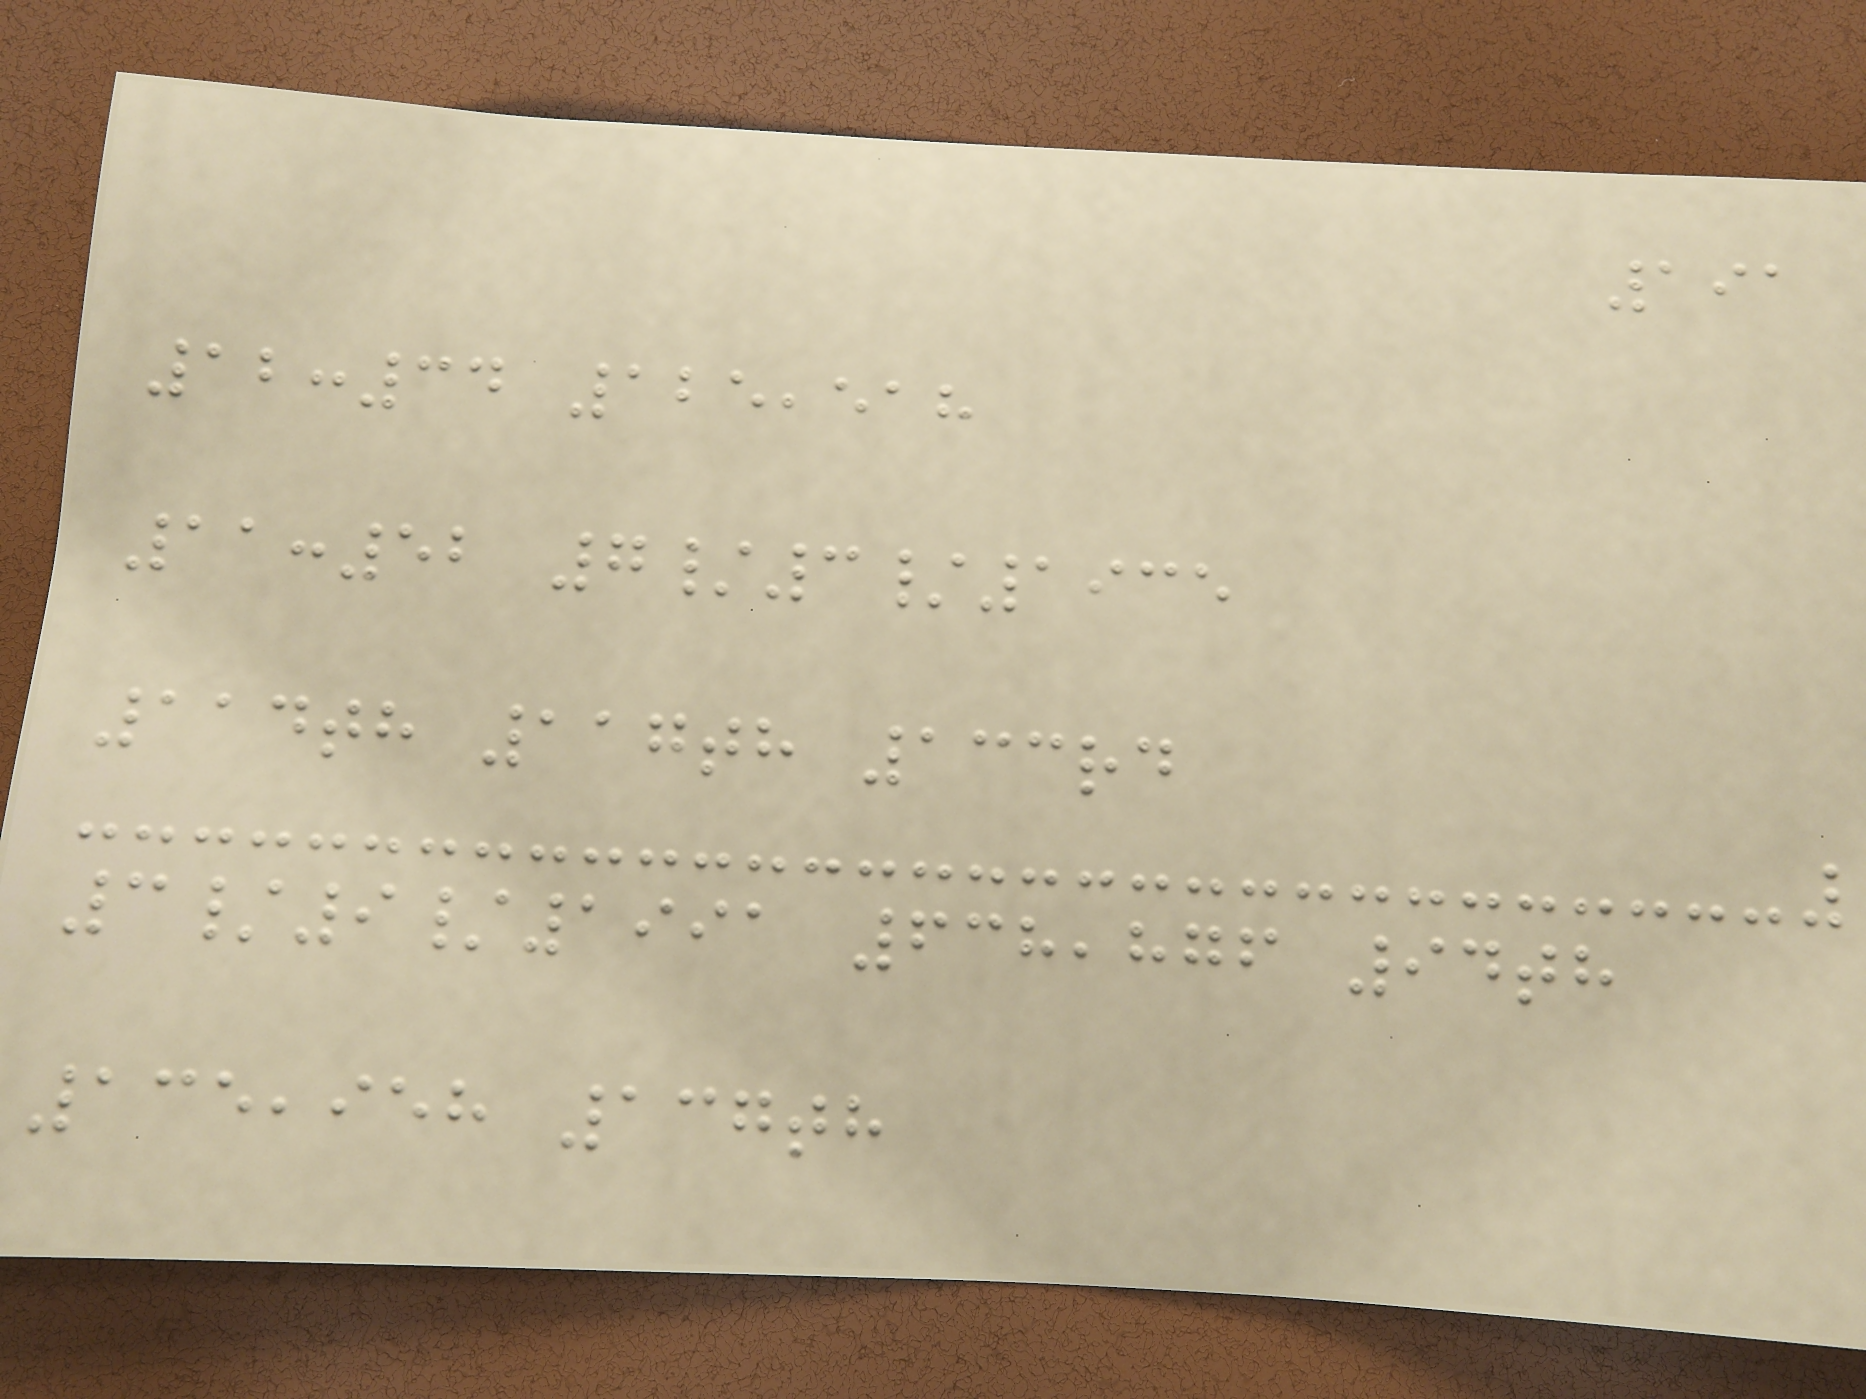191
12:34 125,518
11:52 7/3/1935
114th 117th 133rd
3/9/1991 638,876 94th
135,958 137th
